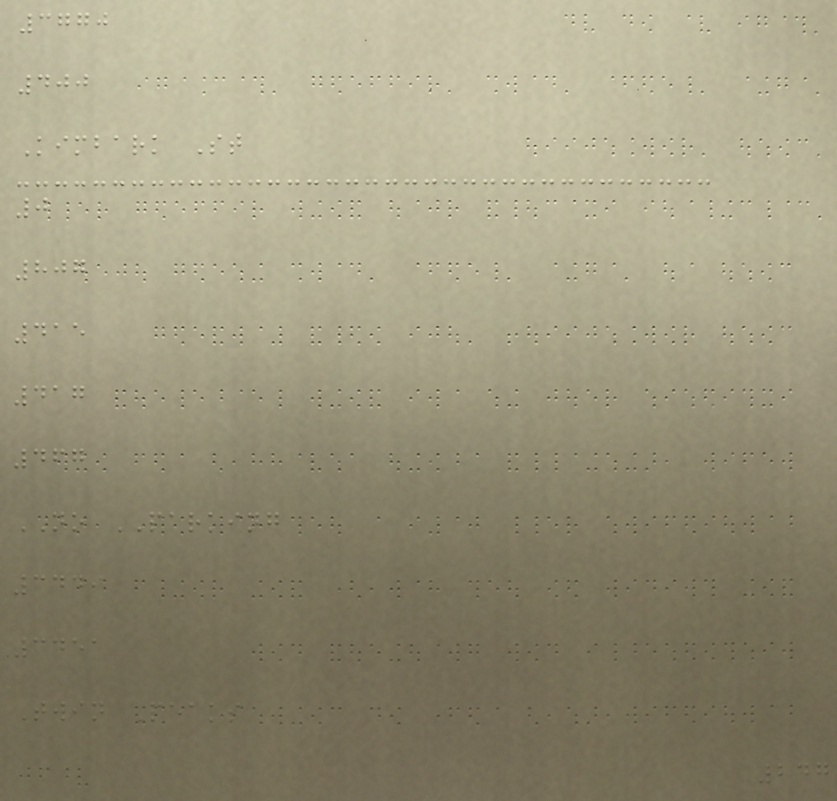3770
400
Kimbark St
0
807
415
417
467
NO PARKING
3449
3451
Twin Peaks
247
